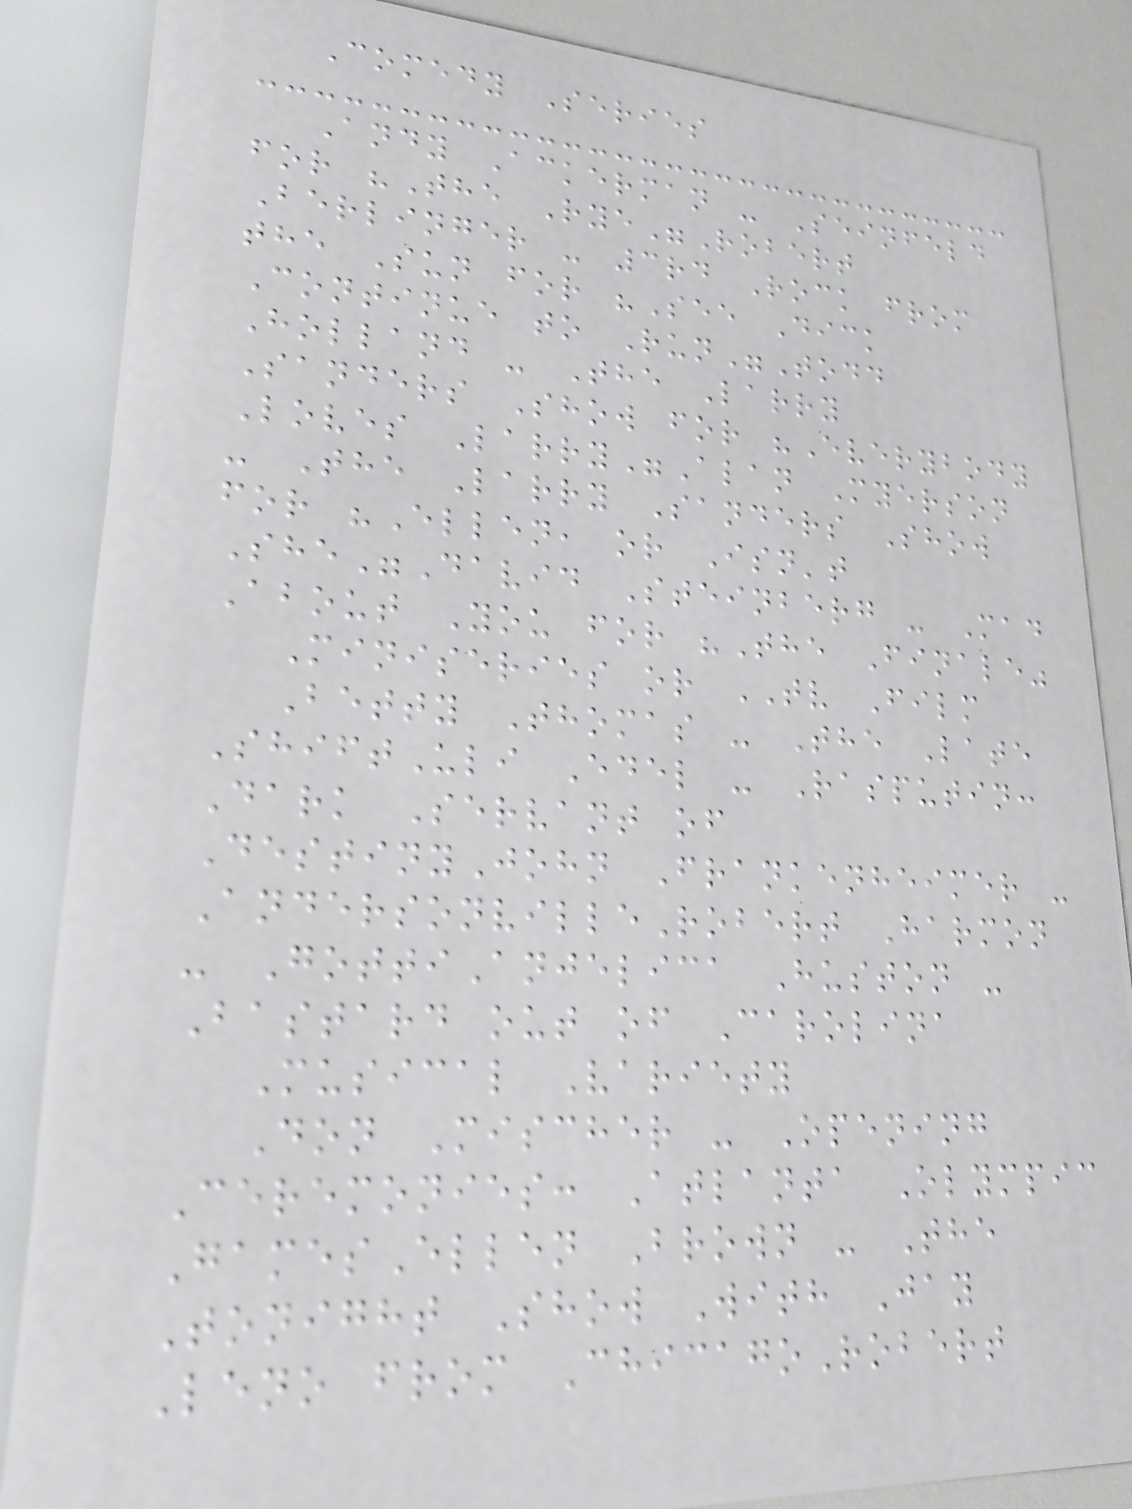Comedy Series
Andy Ackerman - Seinfeld
for "The Rye"Robert
Berlinger - 3rd Rock from
the Sun for "See Dick
Continue to Run"Todd
Holland - The Larry
Sanders Show for "Everybody
Loves Larry"Alan Myerson
- The Larry Sanders Show
for "Ellen, or Isn't
She"David Steinberg - Mad
About You for "The Finale"
Miniseries or TV Film
Betty Thomas - The Late
ShiftUli Edel - Rasputin:
Dark Servant of
DestinyJohn Frankenheimer -
AndersonvilleRobert Harmon
- GottiAnjelica Huston -
Bastard out of Carolina
Musical Variety
Don Mischer - Opening
Ceremonies: Atlanta Olympic
GamesEllen Brown - The
Tonight Show With Jay
Leno from ChicagoRobert
